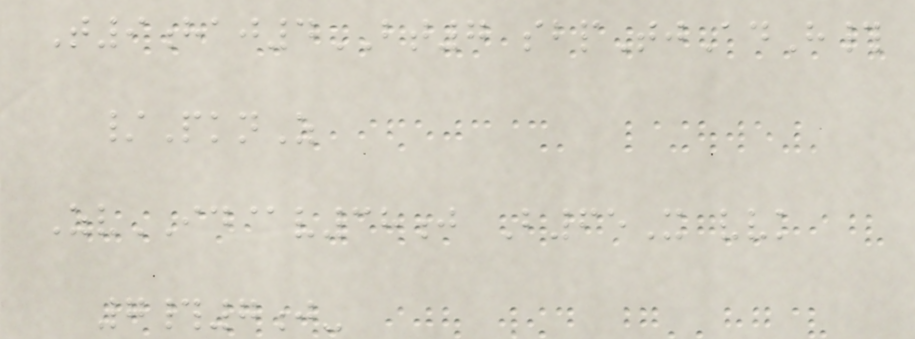T9haj4BT7 sbpTjAdH#
/PknZ
ZvID@v38j B65X vvk
7#7j-
